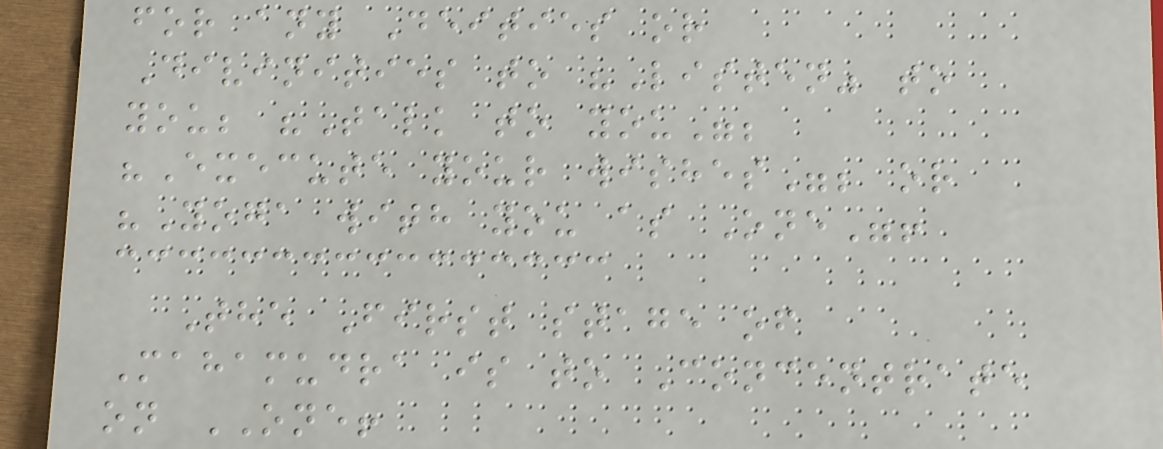for any Deities or
Divinities to "Listen" to
you; "Talk to you";
"Execute your wishes"; or
"Yoga with you as One"!
The First stage of
Mahamudra is to Concentrate
on ONE!
